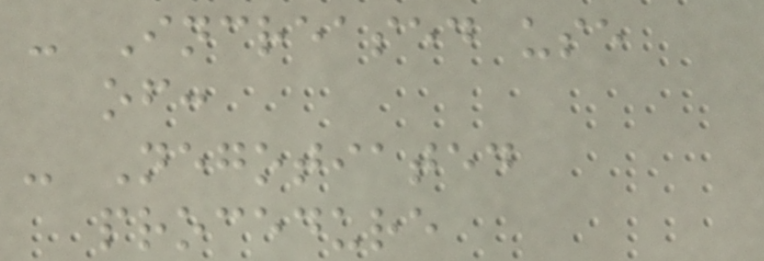- Increased use
of:
- Negotiated
procedure
